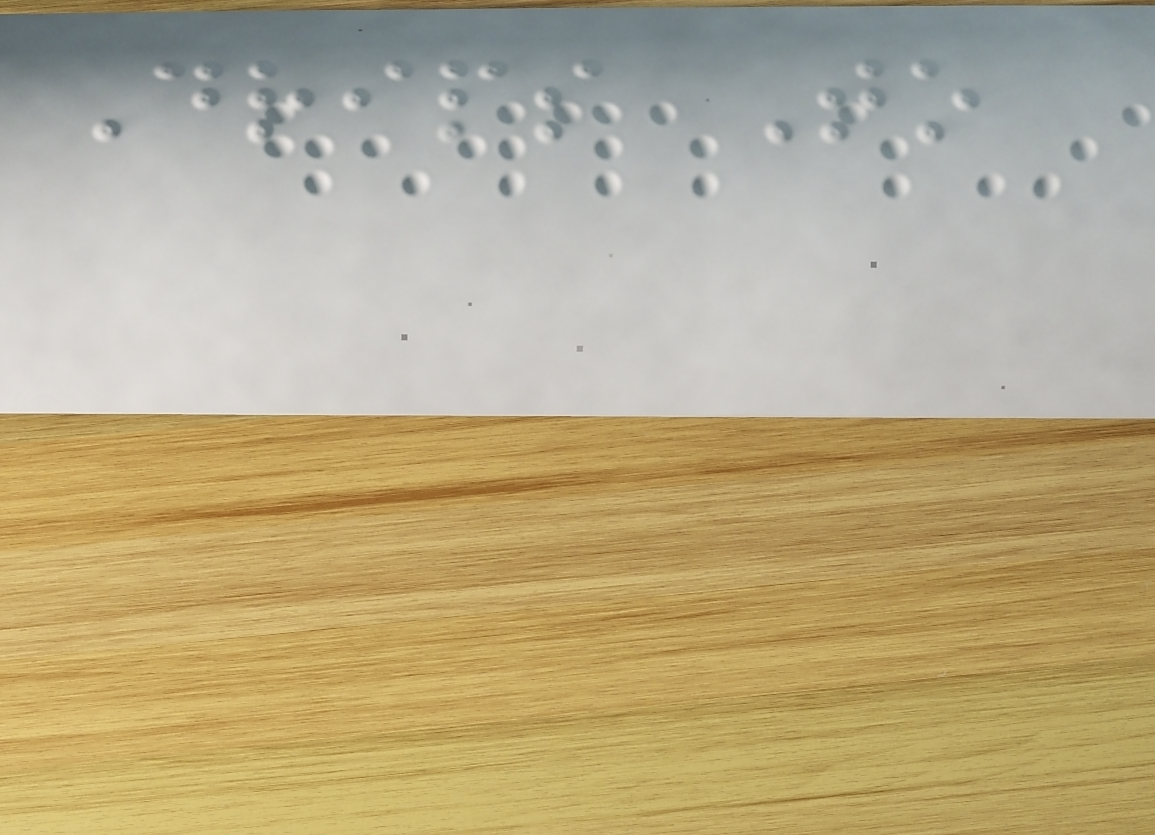Drips To
